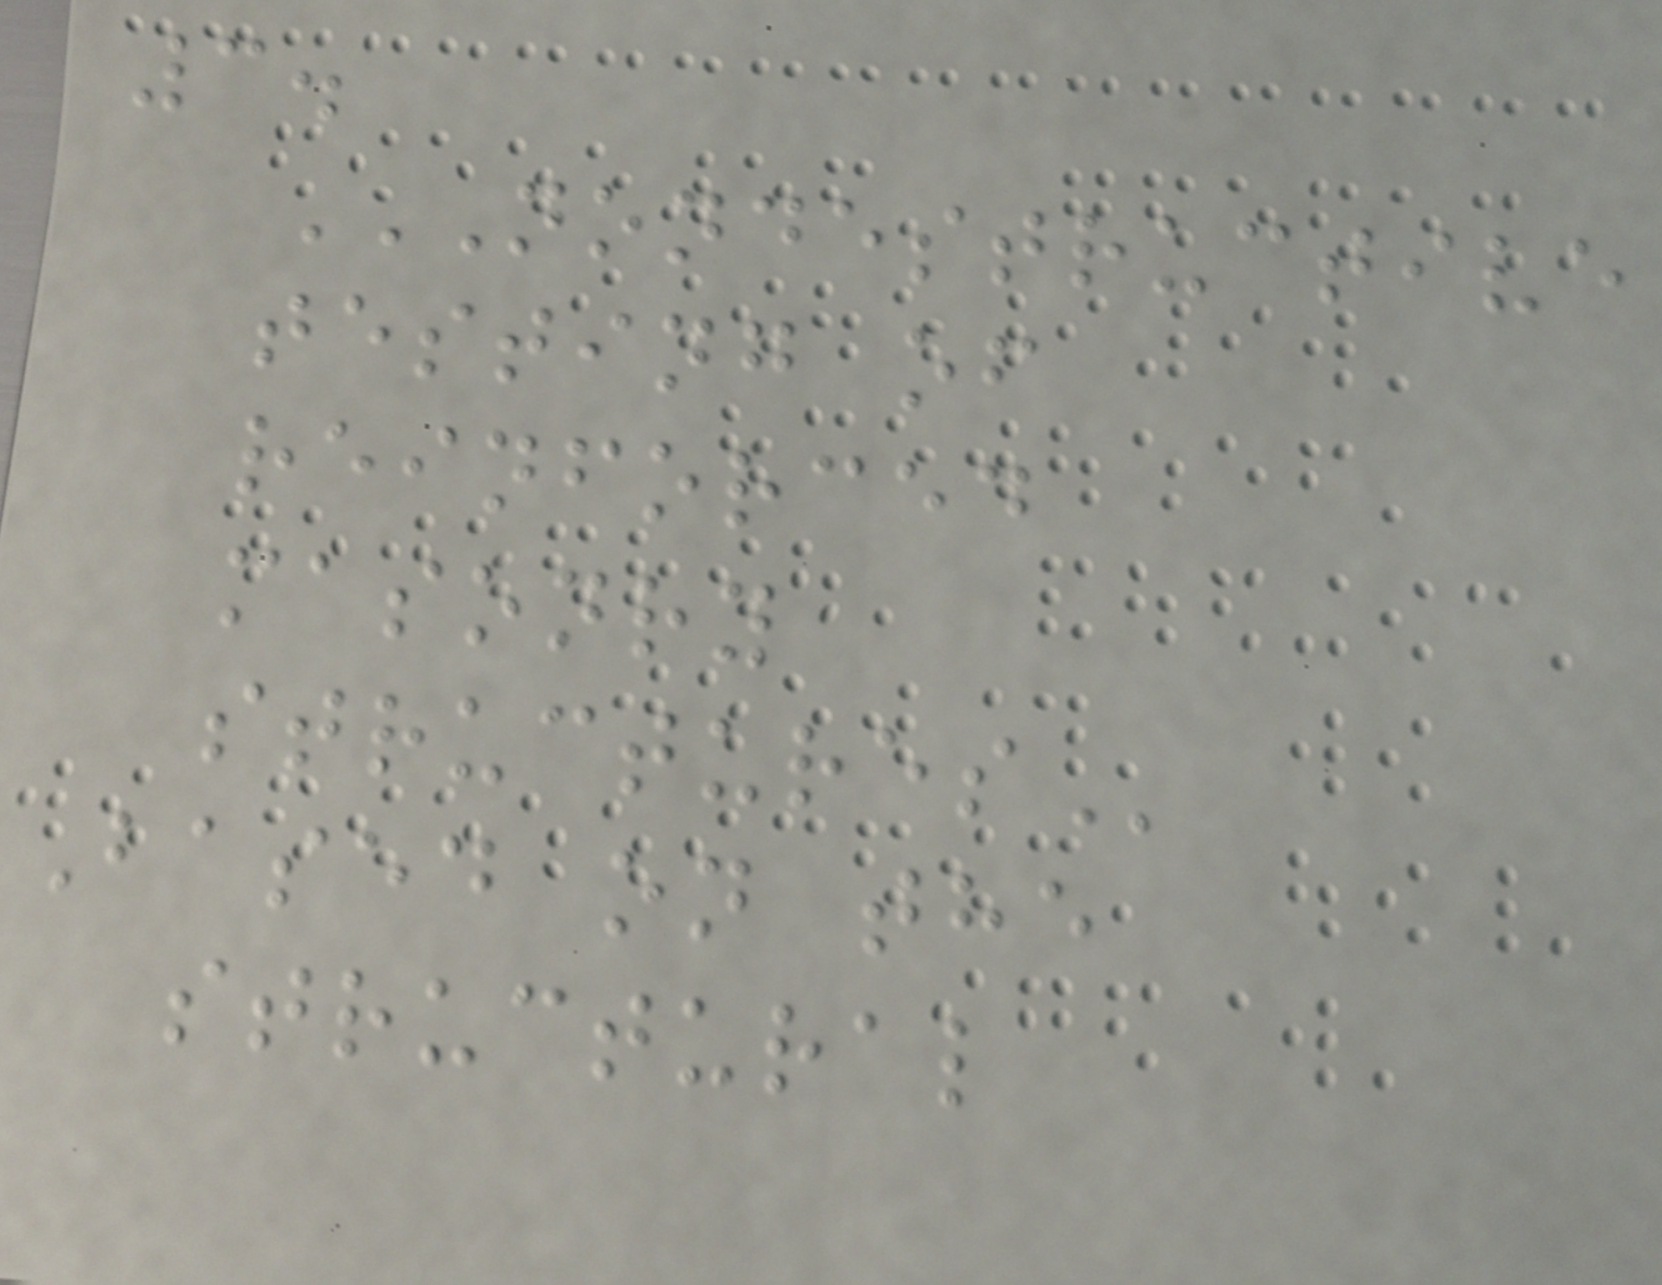3.
NONDESTRUCTIVE
TESTING OF
REINFORCED
MASONRY
STRUCTURES
Based on the
structural
